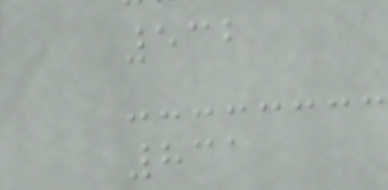532
831
